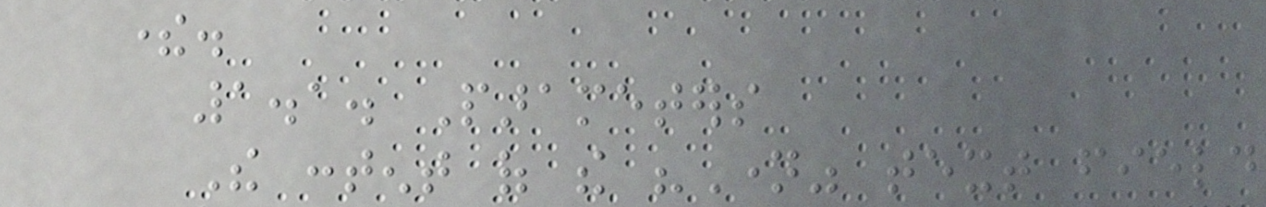there.
1.1. Parameters
The content of the "Name" text field
